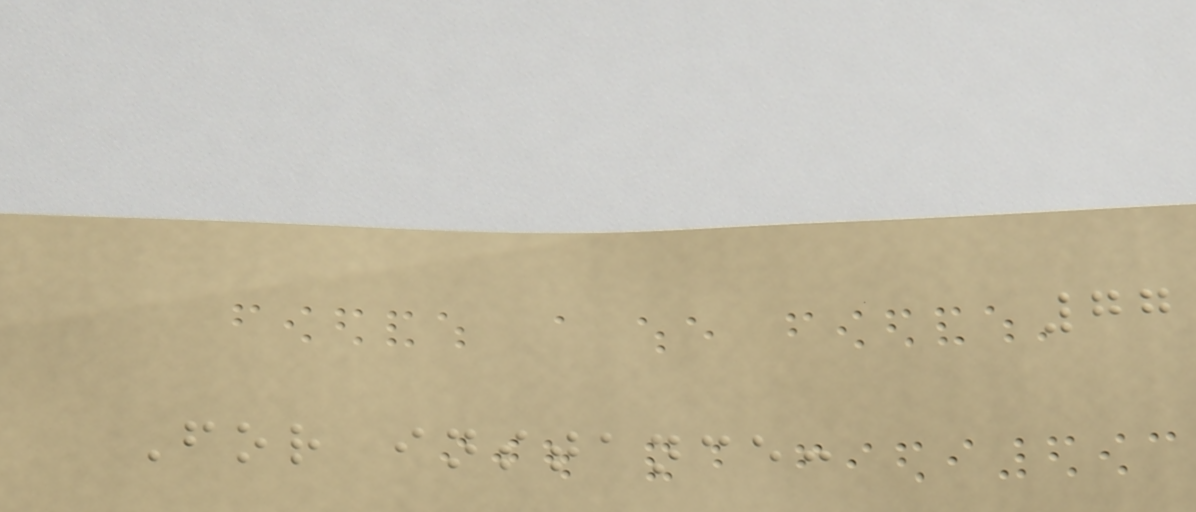77
For instance:
